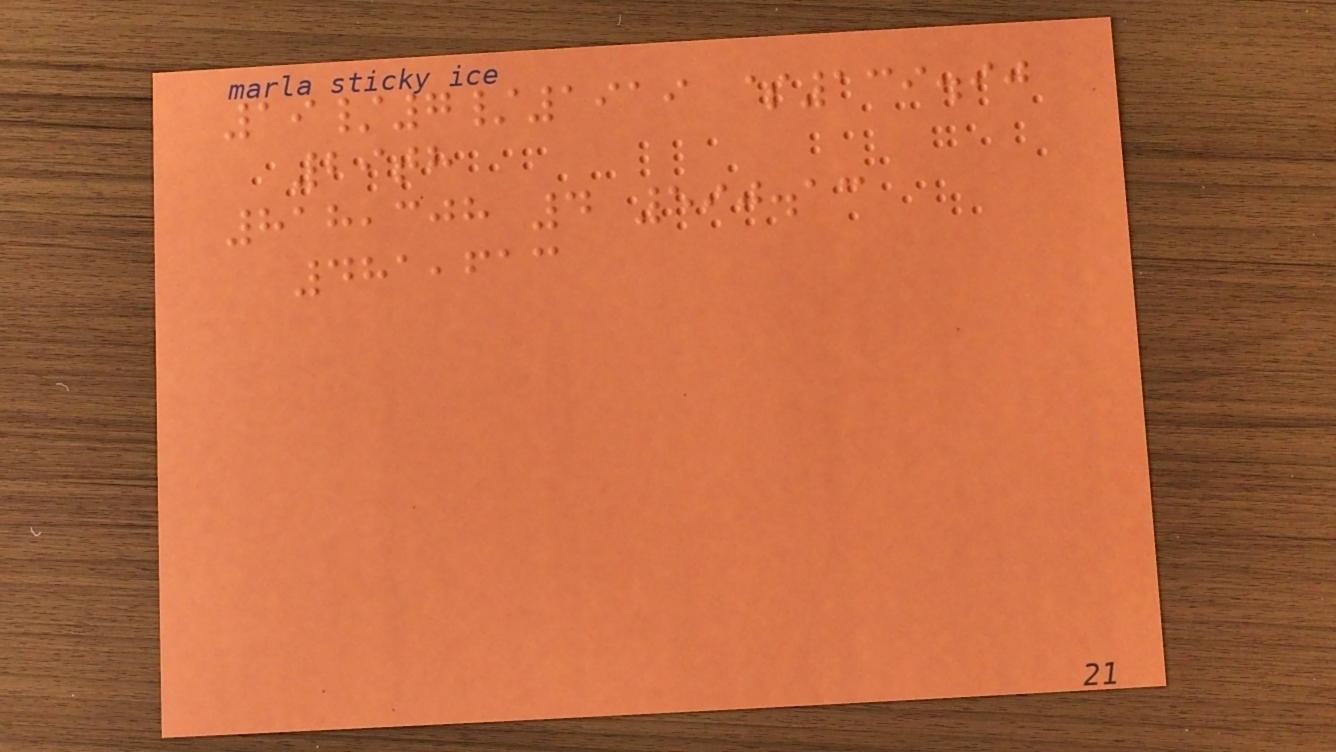19/7/1919 $139.90
29th
818,308 4 590.13
481,613
